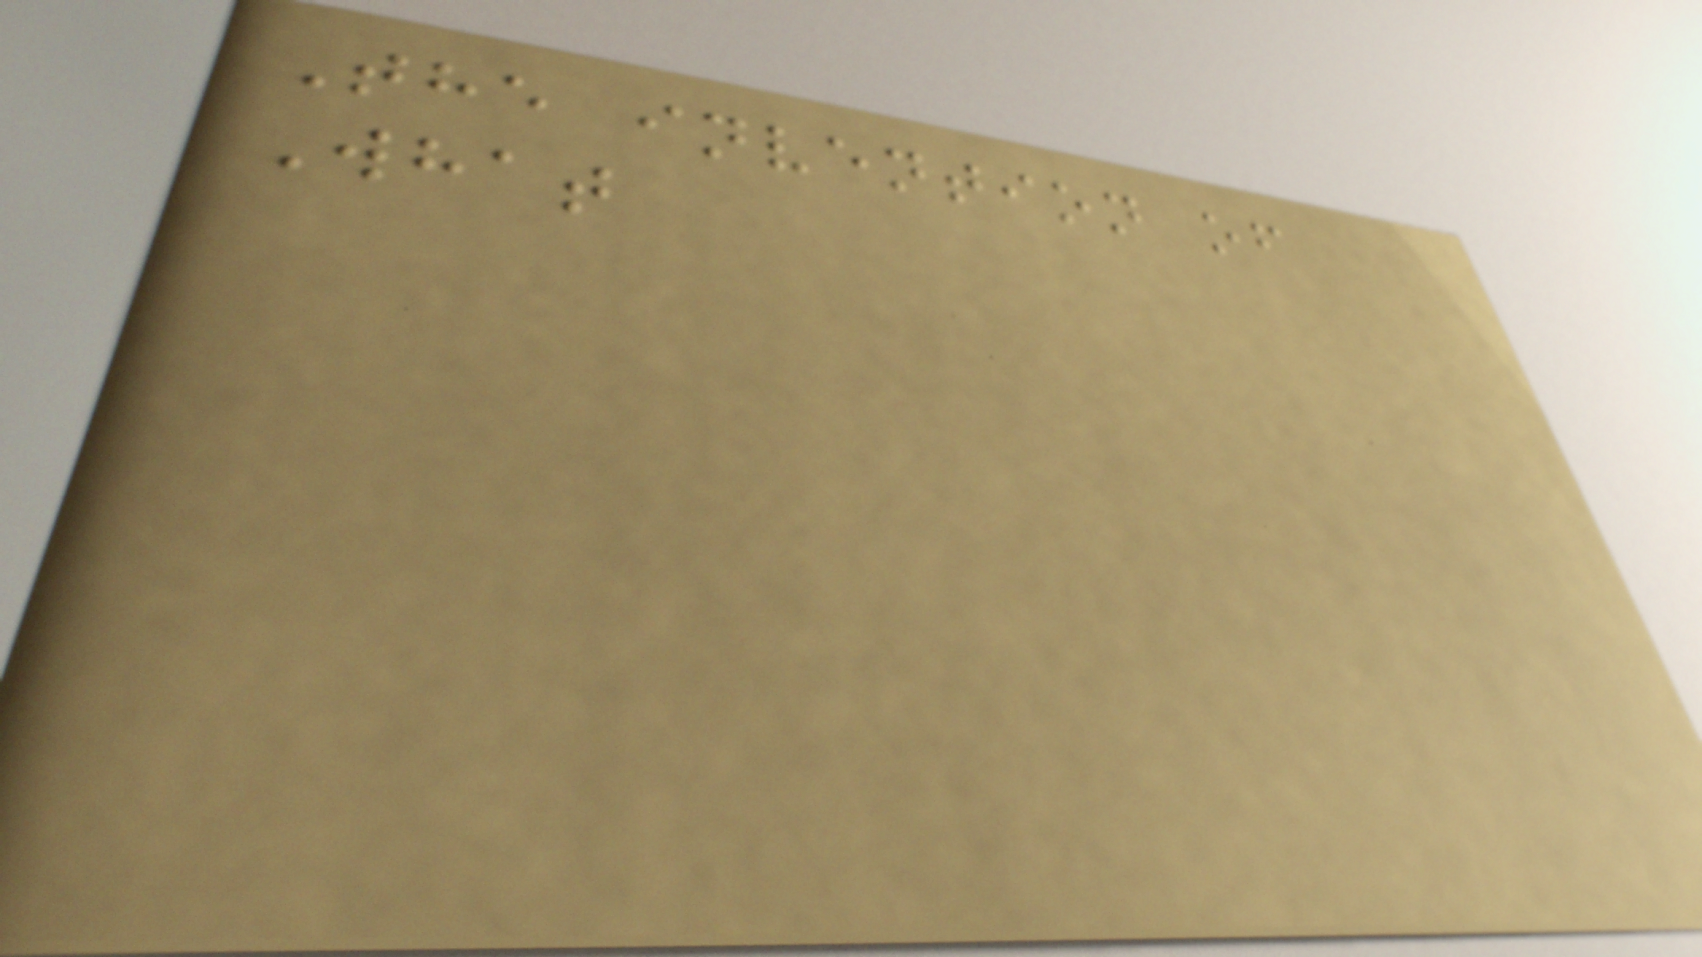The invention of
What
